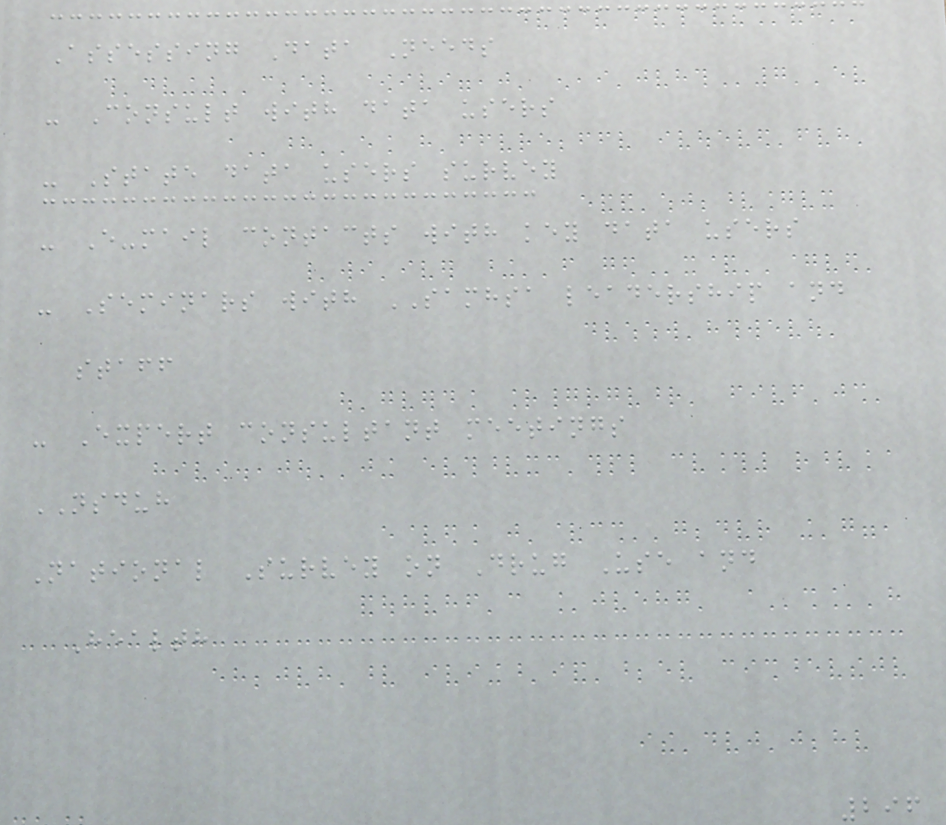Assessing Data Needs
- Consult with data users
- State data users survey
- E-mail contacts with key data users
- Seminars with SAMHSA leadership and
staff
- Expert consultant meetings
NSDUH
National Survey on Drug Use and
Health
296
